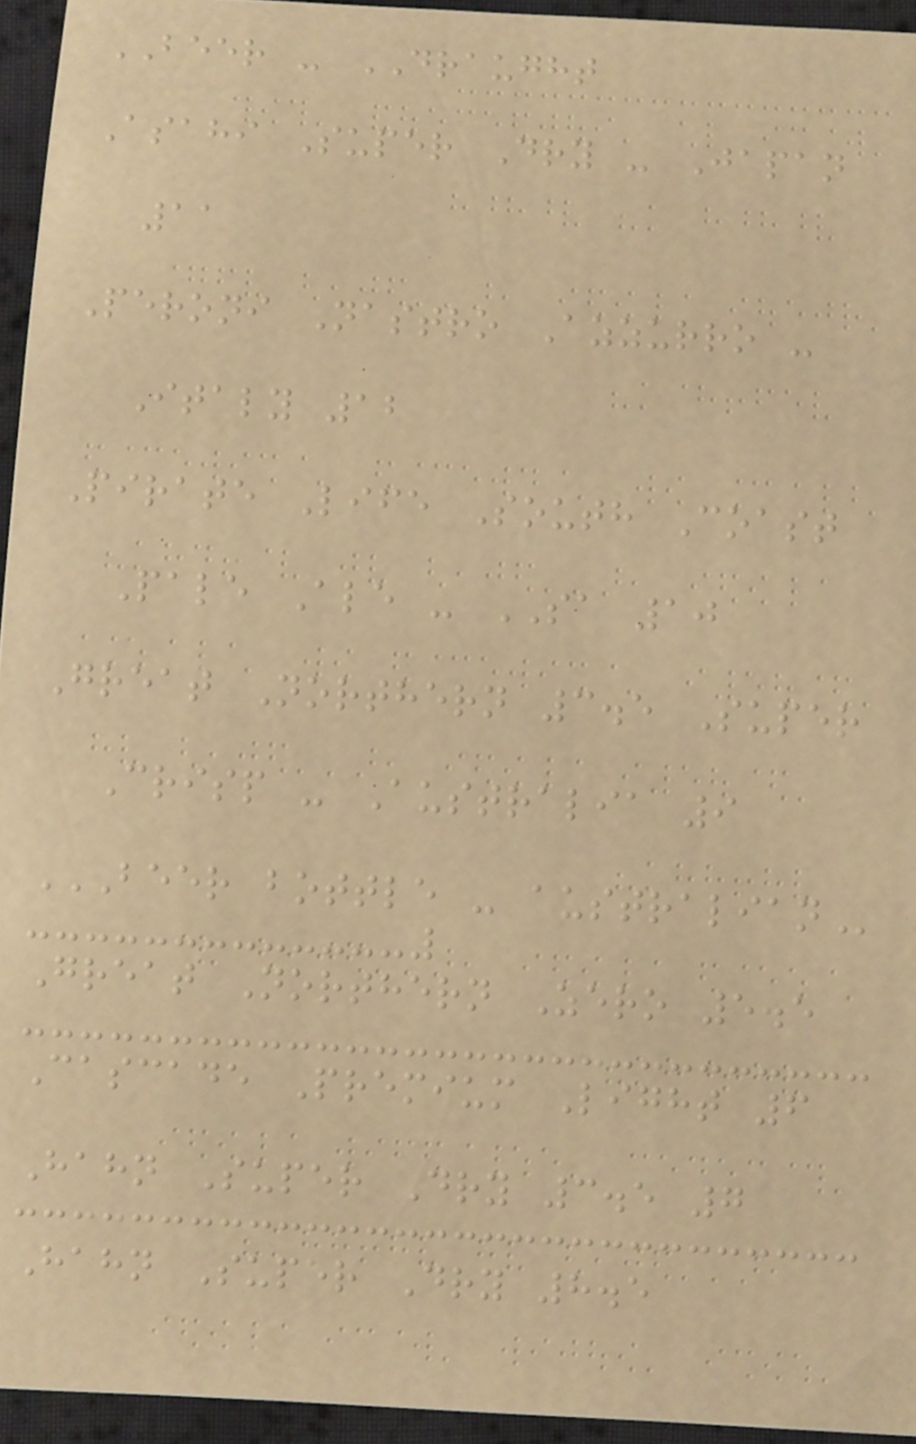BEER - DRAUGHT
Asahi Super Dry - Japan
11
Peroni Nastro Azzurro -
Italy 12
Pirate Life South Coast
Pale Ale - SA 10
Great Northern 3.5 Super
Crisp - Australia 9
BEER BOTTLE - AUSTRALIAN
Great Northern Zero 5.5
Cascade Premium Light 6
Hahn Super Dry 3.5 7
Hahn Super Dry 8.5
